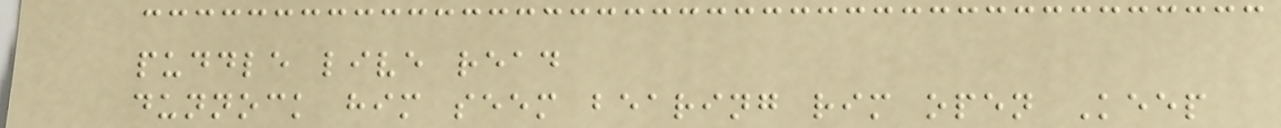puddle live read
dunnock him seem bearing rim open Keep
